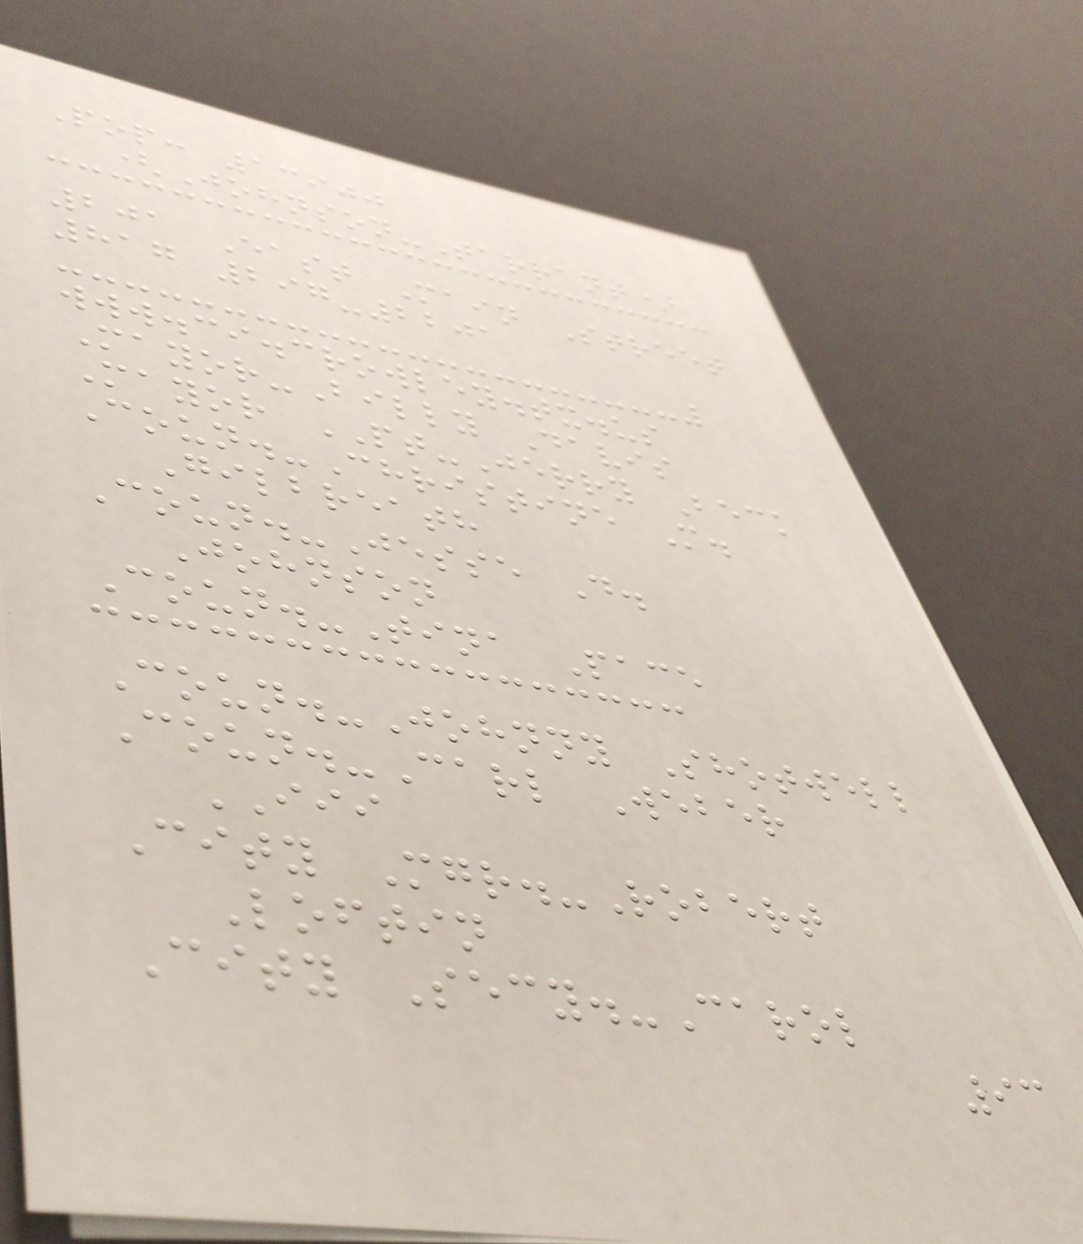Pop: 13900
(Johnson-Tarrant)
201 East Main Street
817 297-2201
www.ci.crowley.tx.us
Mayor-Billy Davis
Mayor PT-Jerry Beck
Coun.-Christine M.
Gilbreath
Coun.-Jesse D.
Johnson
Coun.-Tina Pace
Coun.-Johnny Shotwell
Coun.-Carl Weber
III
City Mgr.-Robert
Loftin
City Secy.-Carol
93
